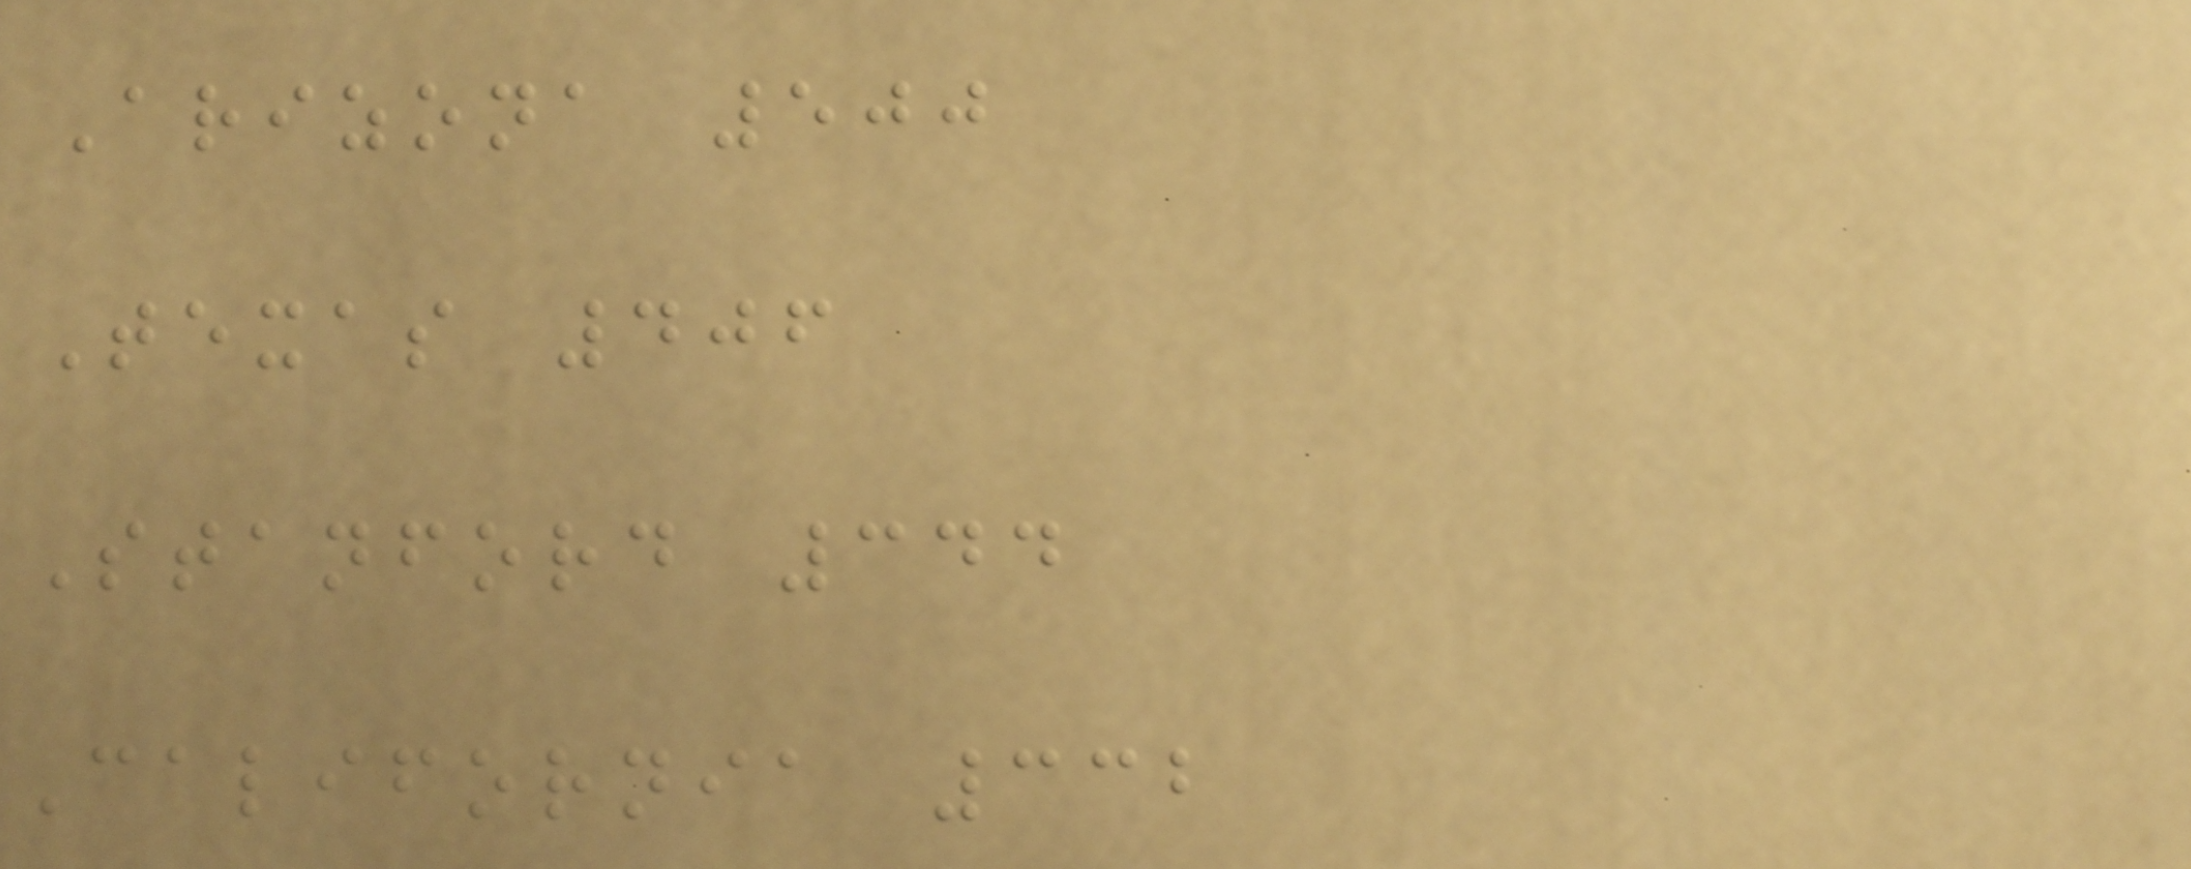Arizona 500
Texas 406
Stanford 344
California 332
